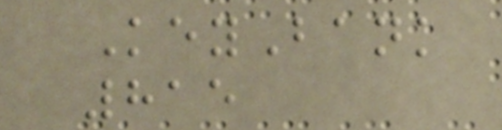KeyBank
815
